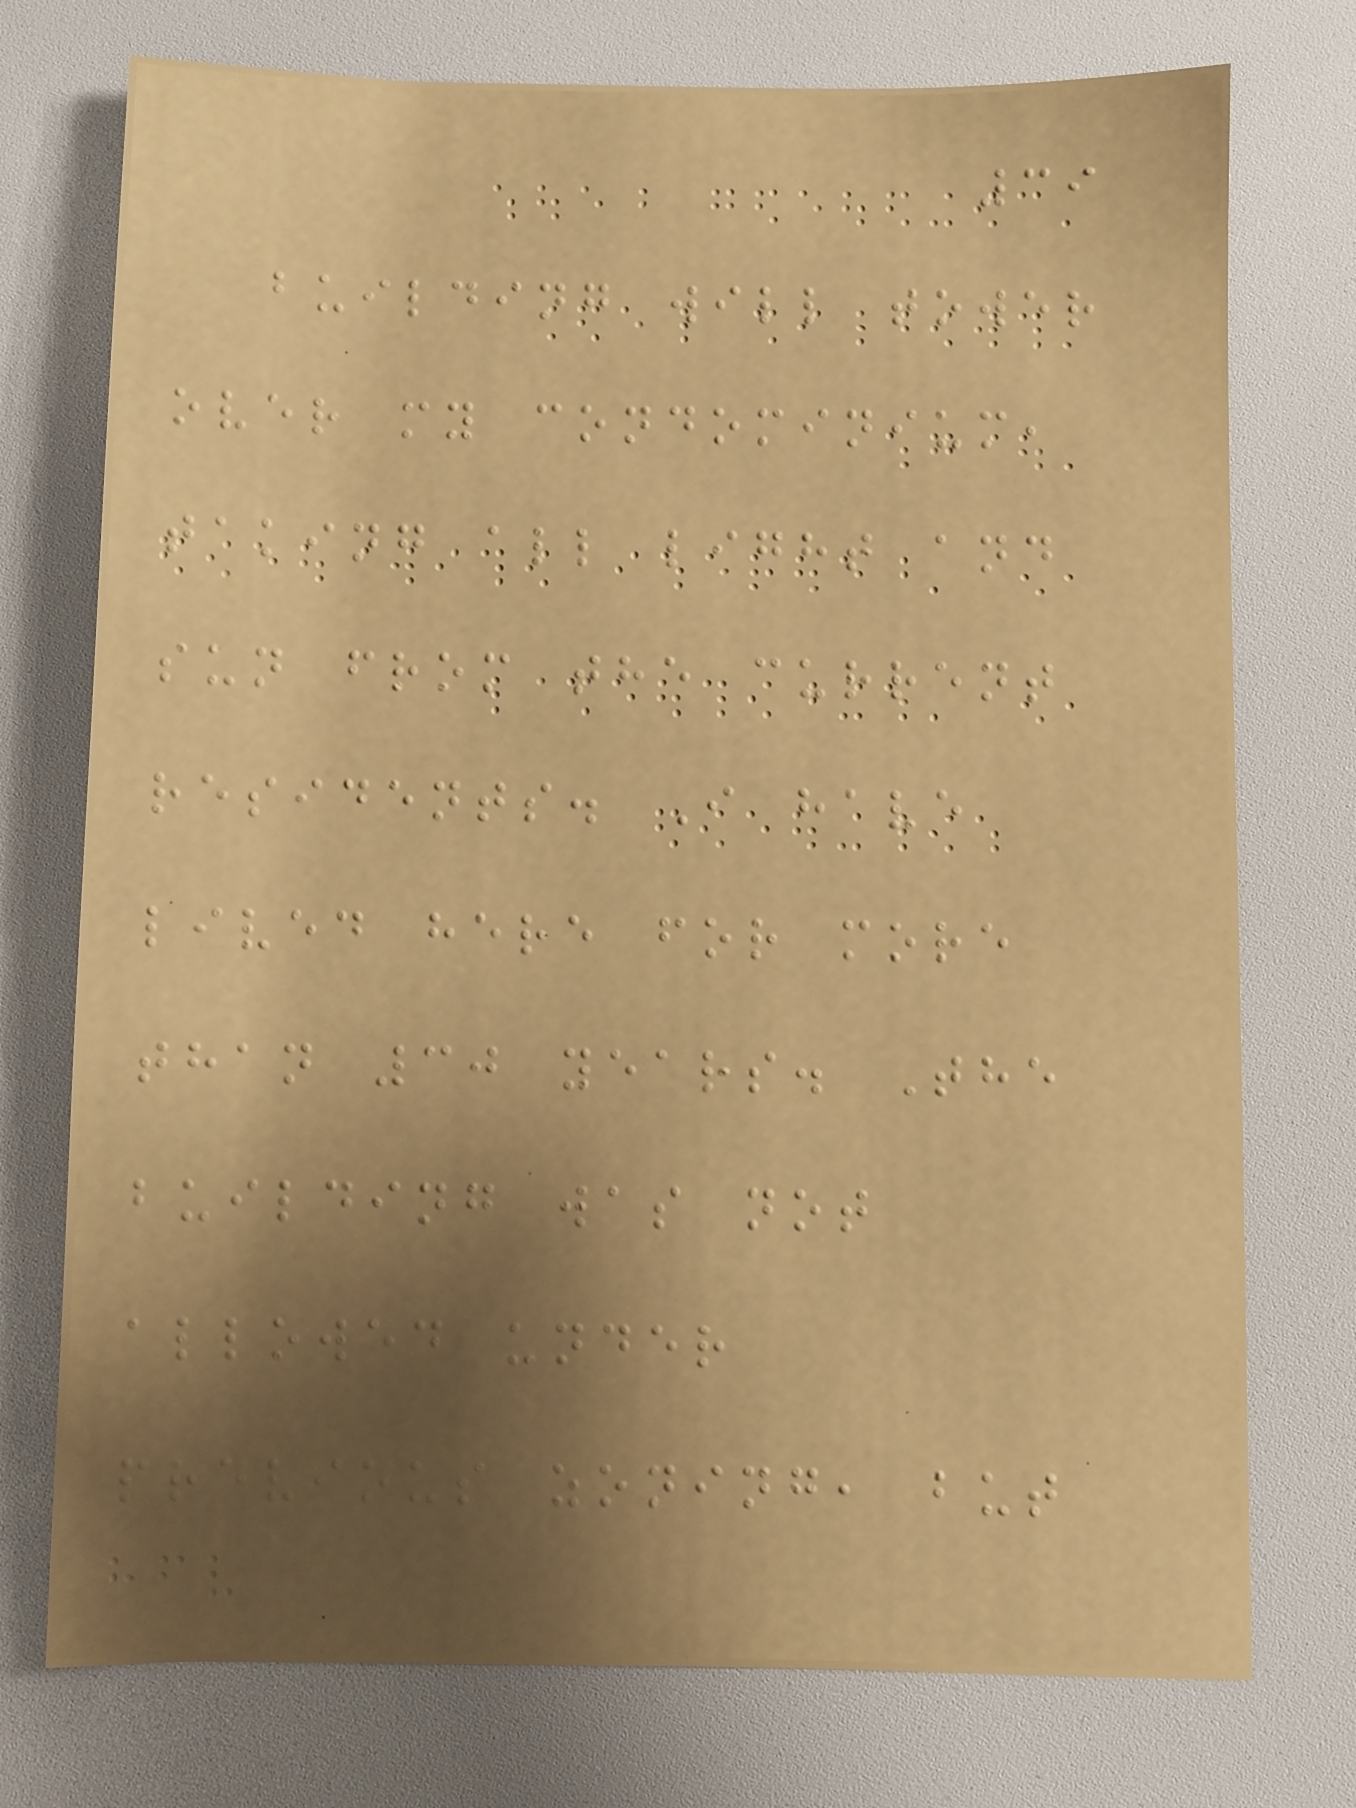39
building will tower
over my condominium,
taking all light and
sun from the current
residents. I have
lived here for more
than 30 years. The
building was not
allowed under
previous zoning, but
